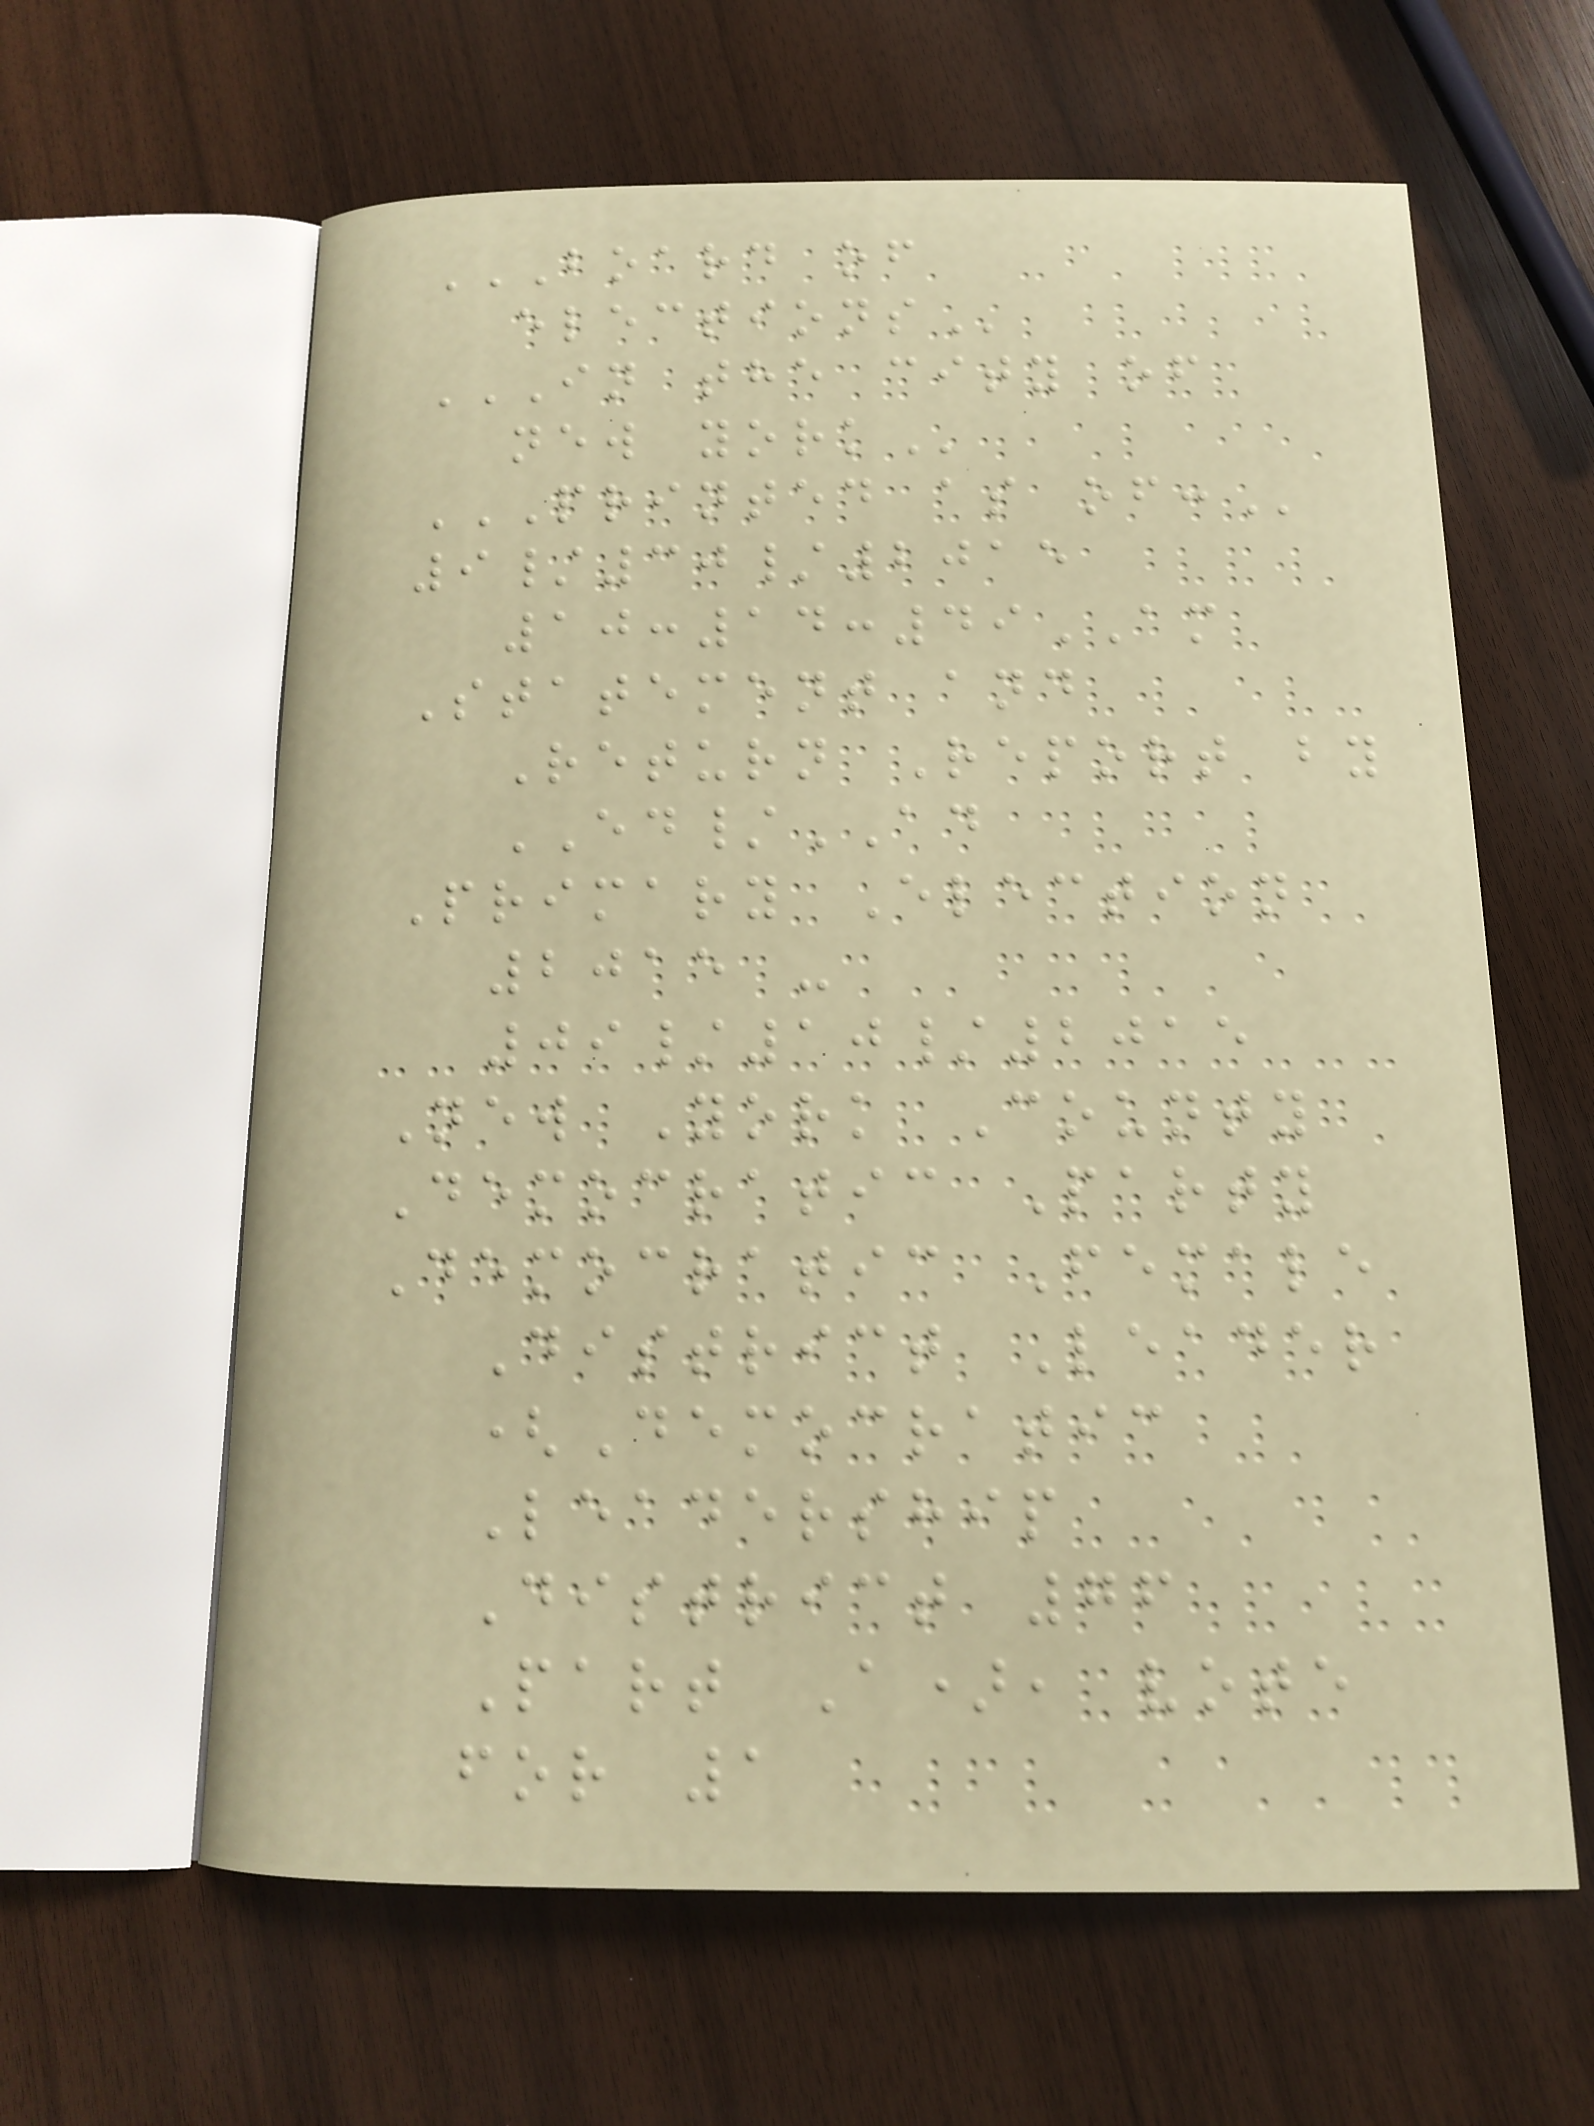BOARD OF
ELECTIONS
IN THE CITY OF
NEW YORK
PRINTED AS OF:
9/30/2015
10:14:49AM
Statement and
Return Report by
ED/AD
Primary Election
2015 -
09/10/2015
New York County
Democratic Party
Democratic Female
District Leader
(Democratic
Leadership
District 76
Part A), vote
for 1
